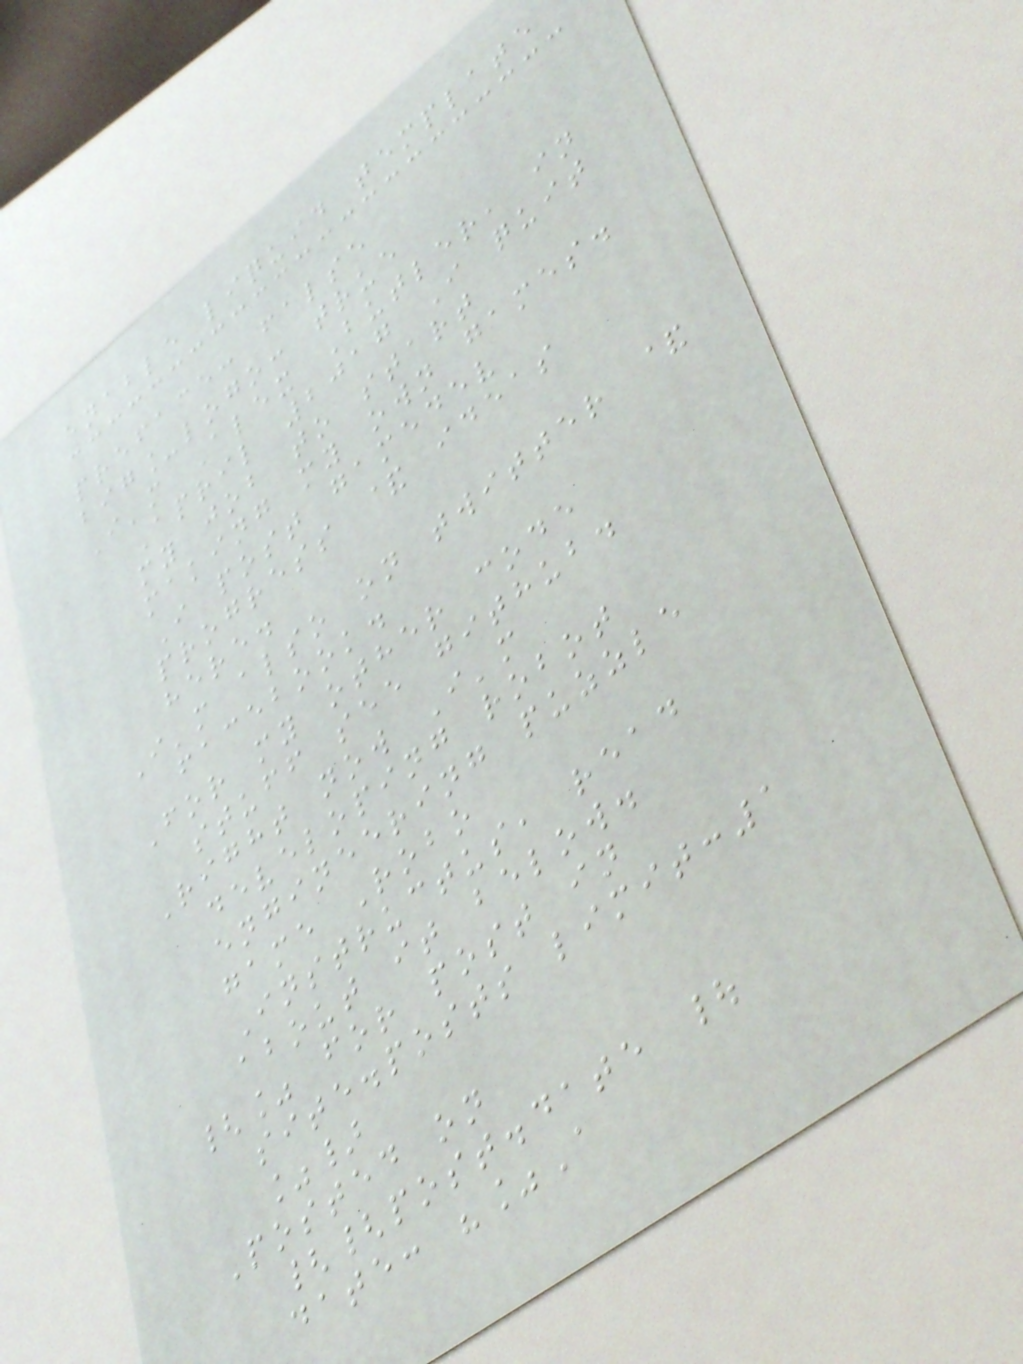enable liquid template
preface: false
big_logo: true
I'm Alex Butler, in
April 2017 I quit
my job to start
making my own games.
I post gamedev
progress & ideas
here.
I'm also on twitter &
facebook.
For my other code
stuff see github.
Right now I'm
developing robot
engineering puzzle
game Robo
Instructus, read
about it below.
{% for post in
site.posts limit:1
%}
Posted on
{{post.date |
date: "%A
